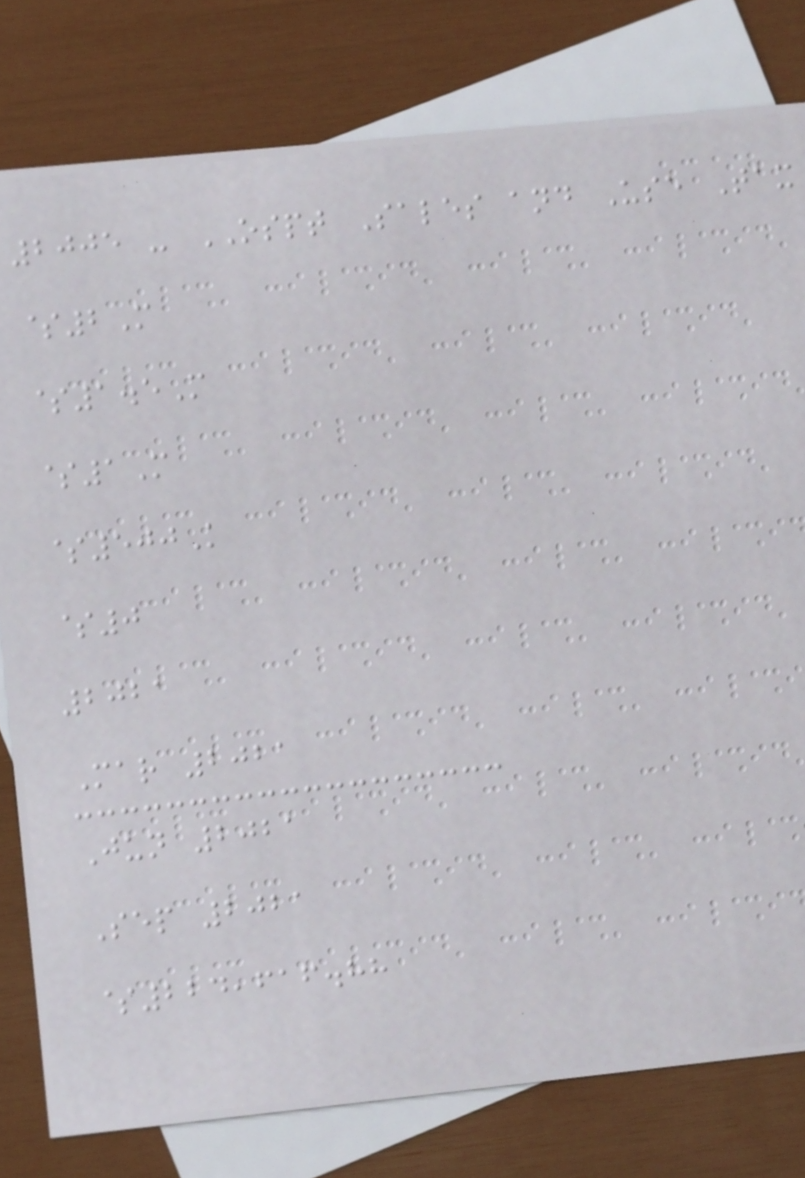2005 - OSPT Sales and Use Tax
$2M
$1.5M
$1M
$500K
$0
2021
Mar 2021
Jun 2021
Sep 2021
$224,616.88
